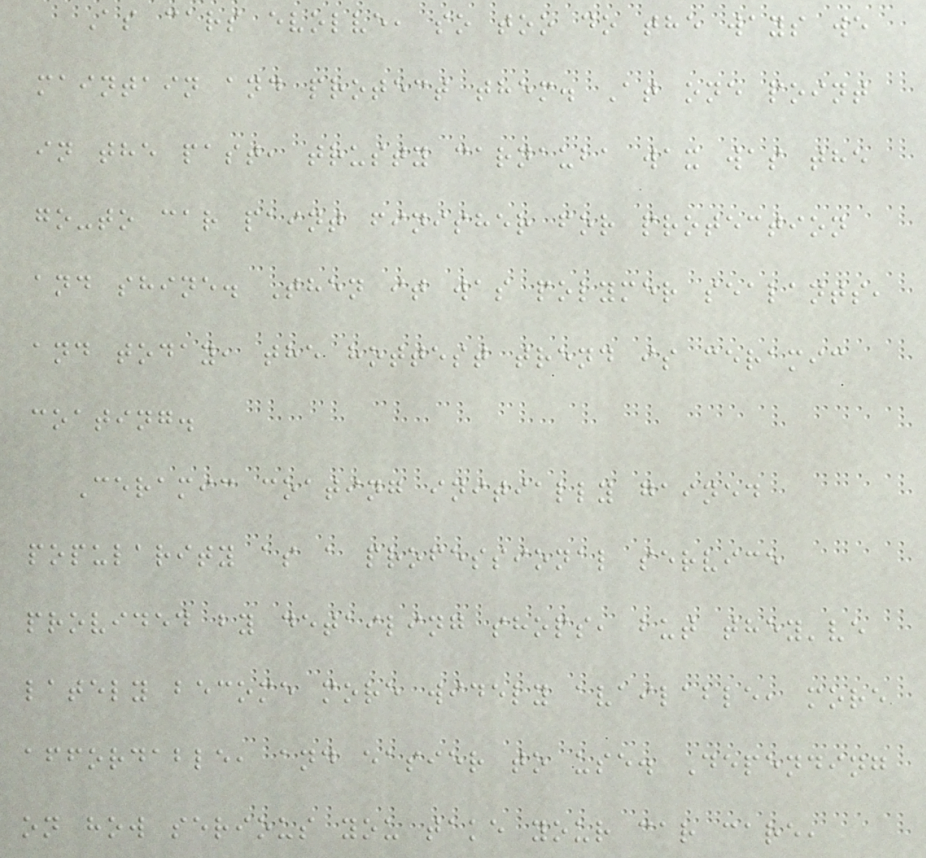As cars evolve, so too do the ways we
maintain and protect them. At one point
in the past, trusty carnauba wax was the
go-to car paint finisher for protection
and shine. Then it was polymer sealants,
and today, the hottest trend is ceramic
coating.
Ceramic coating initially gained
popularity as a professional service
provided by detailing shops, but they've
lately become more widely available, more
affordable, and easier to use. Depending
on how serious you take your car care,
